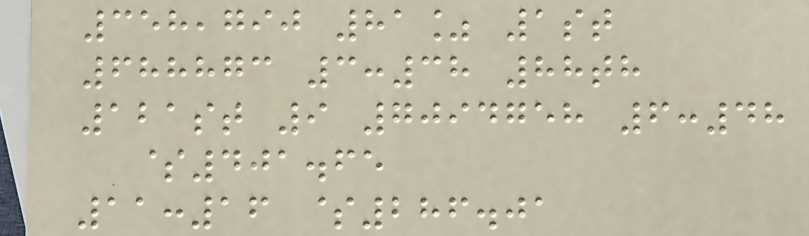358,790 81% 1st
688873 3:38 88th
121st 9 7094758 6:48
$401.65
11:16 $286.01
